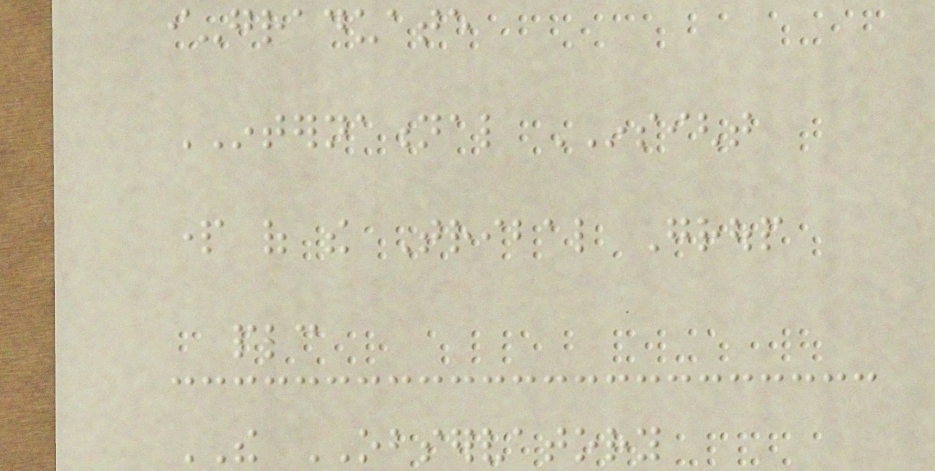i-graduate
INTERNATIONAL INSIGHT
part of the Tribal Group
plc
THE OBSERVATORY
